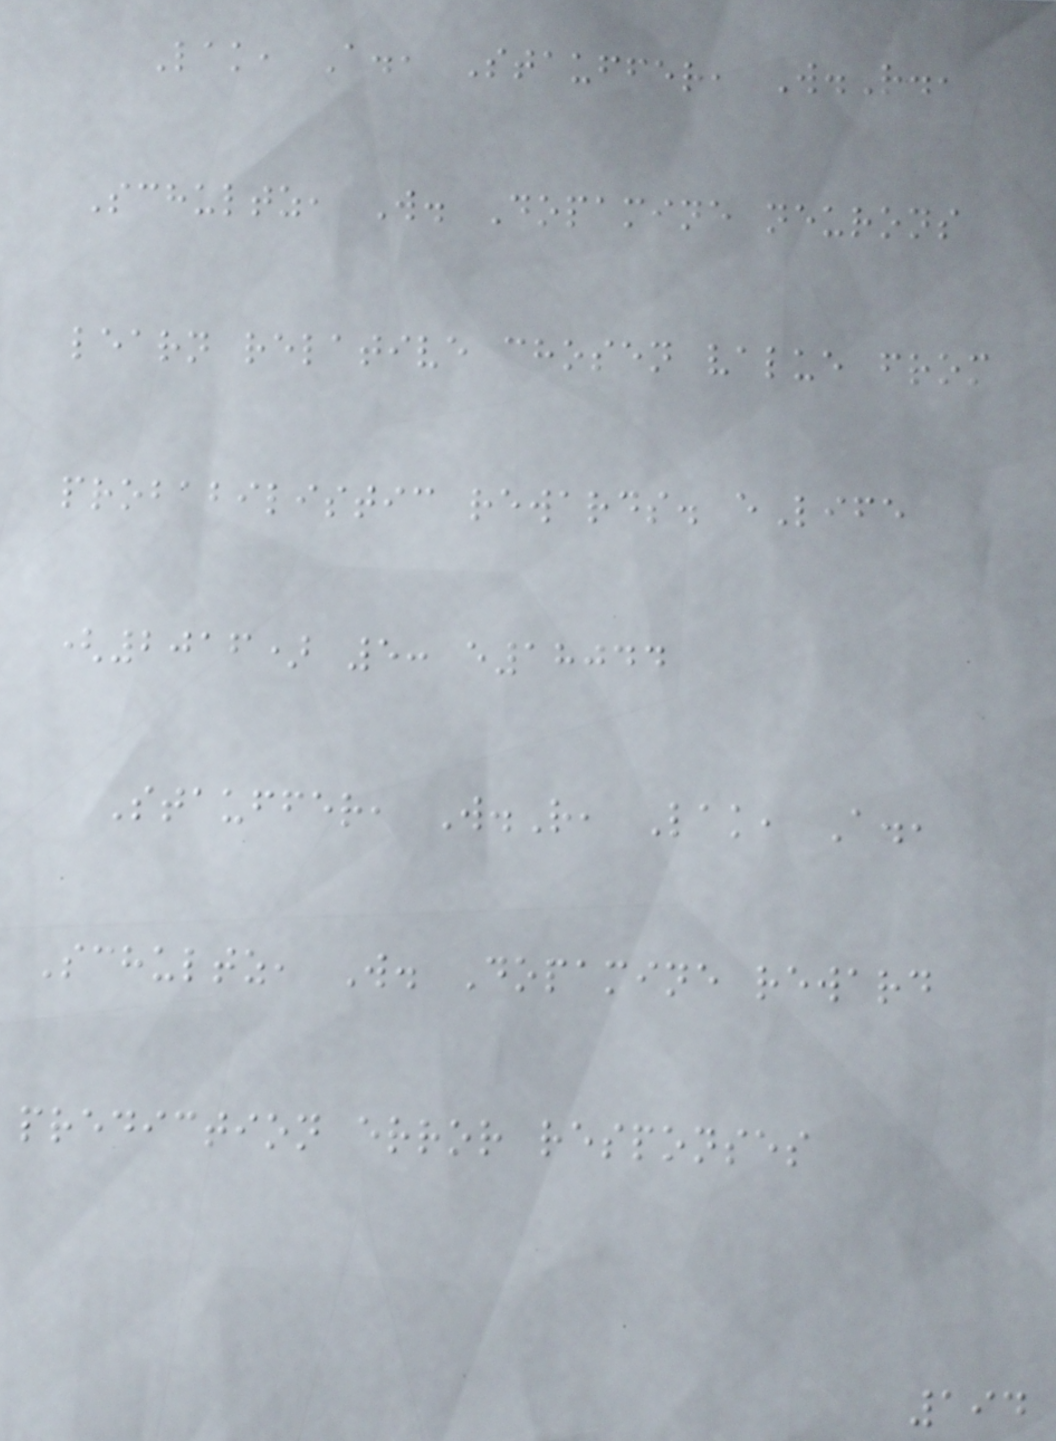Lak, A., Stauffer, W.R.,
Schultz, W. Dopamine neurons
learn relative chosen value from
probabilistic rewards. eLife
(2016) 5: e18044
Stauffer, W.R, Lak, A.,
Schultz, W. Dopamine reward
prediction error responses
194
